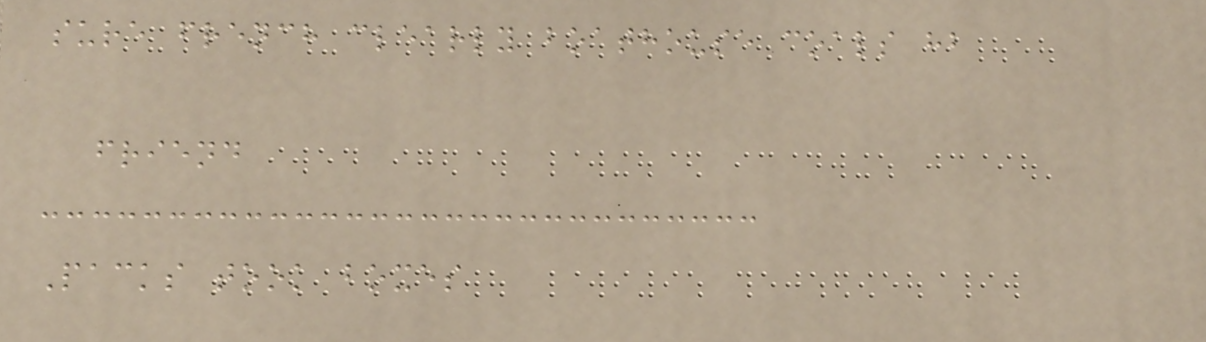sure french clearly boathouse coals hb
friend
Packs took boxes
